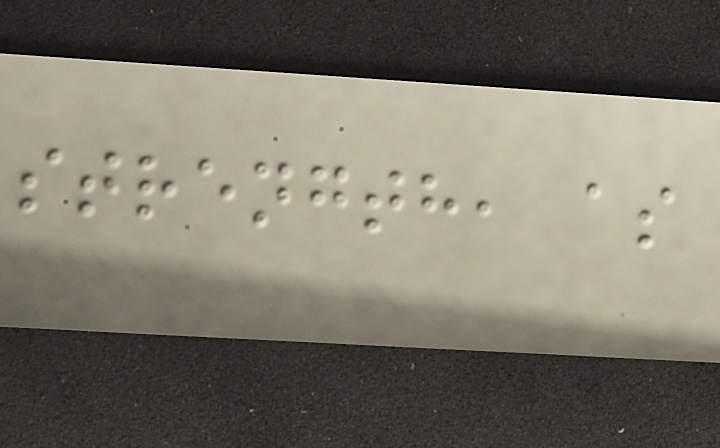strength, as
